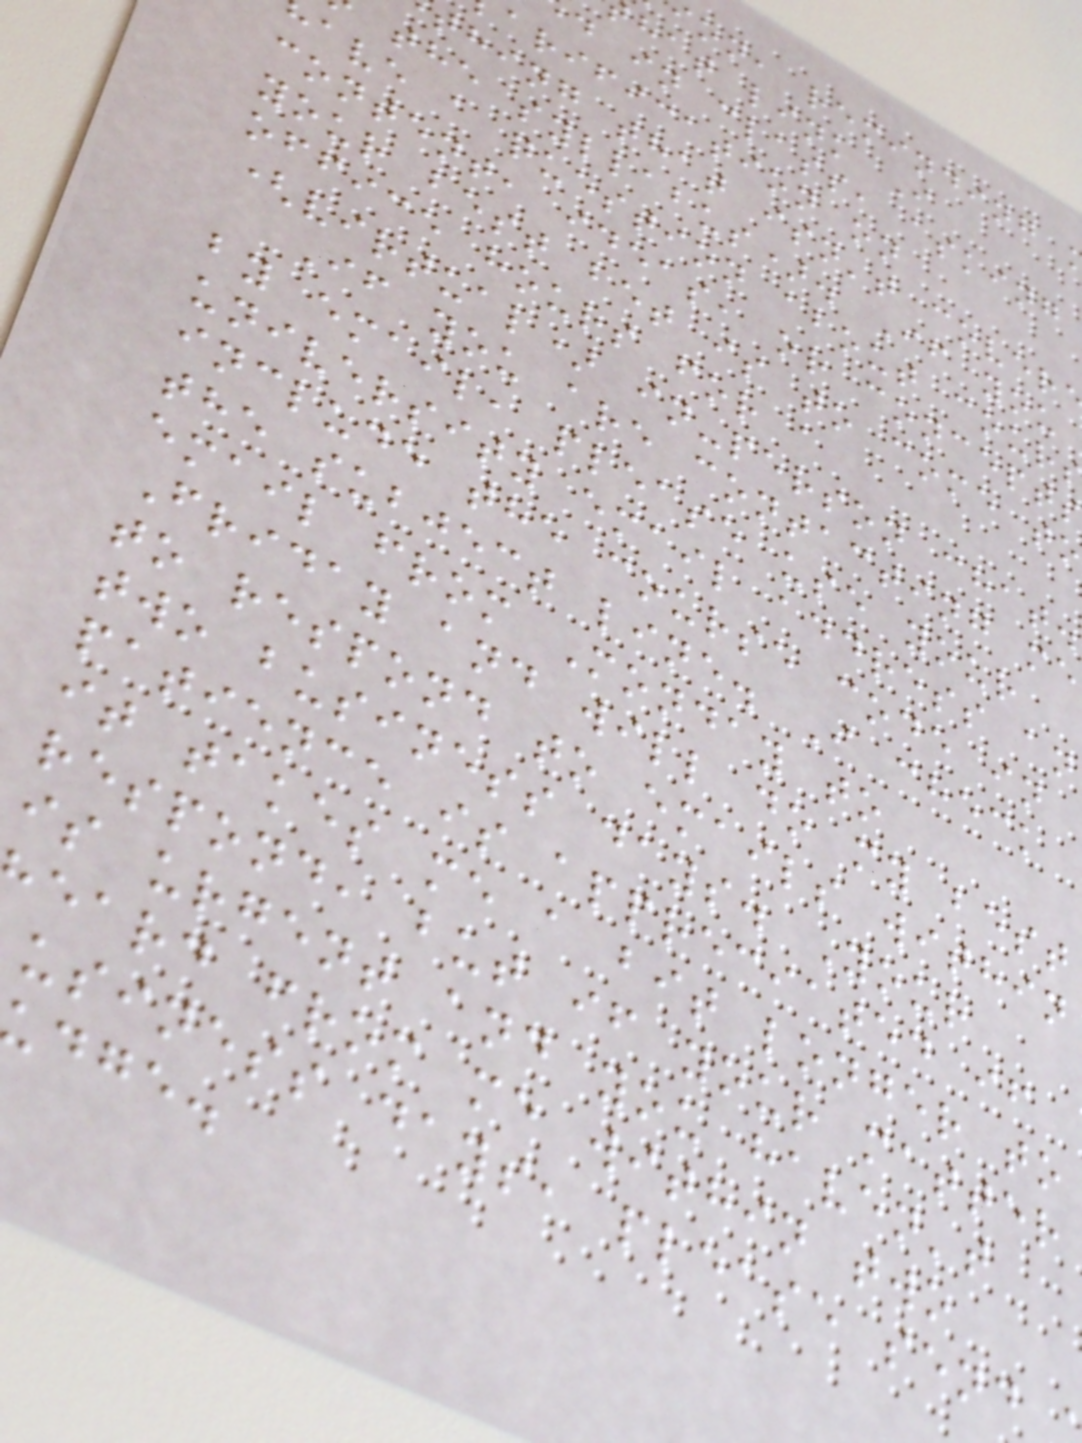on, reminding
hat link I
d in class, asking
arification on
thing that isn't cover
the syllabus). If you
ave a question about cour
content, ideas, or concepts
your best bet is to come to
office hours for a
(virtual) in-person chat.
If you are contacting me
by email, please use your
university email address an
include the course code in
the subject line. I check
email from Monday to
Friday and will do my best
to respond to emails within
two business days. Your
patience is appreciated if
it takes me a bit longer to
respond, but if your matter
is urgent and you haven't
eard from me within two
usiness days, please send
dge.
